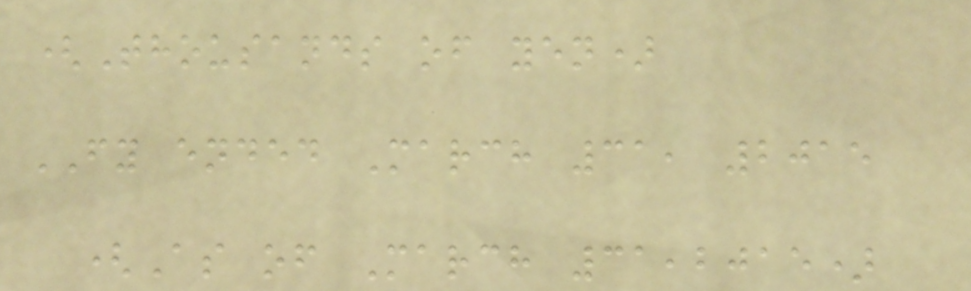(Thousands of yen)
FY ended March 31, 2015
(As of March 31,2015)
